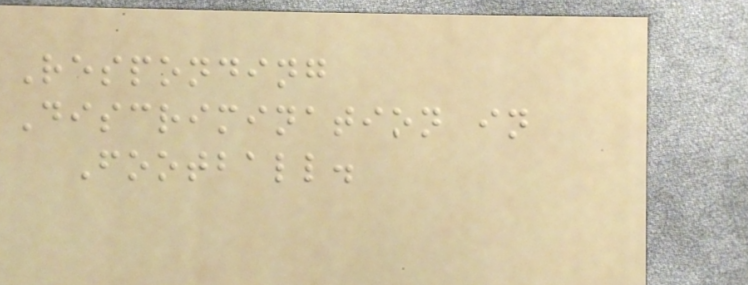Responding
Discrimination in
Football.
